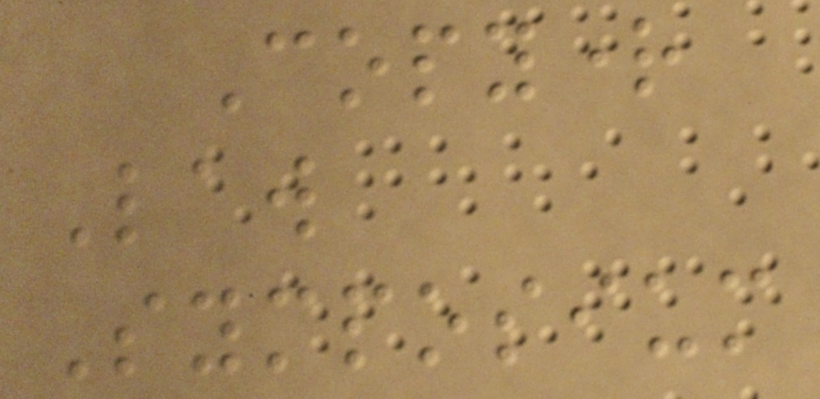Copyright
Law
Symposium
